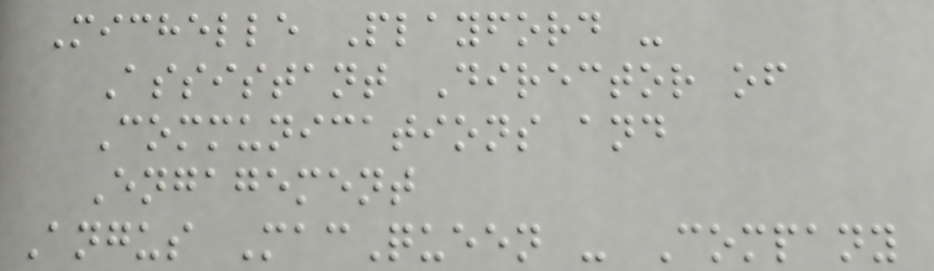Michelle Playford -
Assistant Director of
Communications and
Engagement
Angus MacQueen - Company
